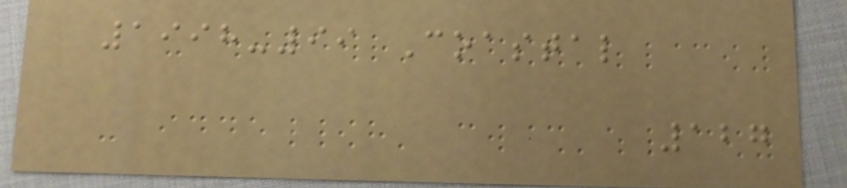1998-99 Coastal
127
